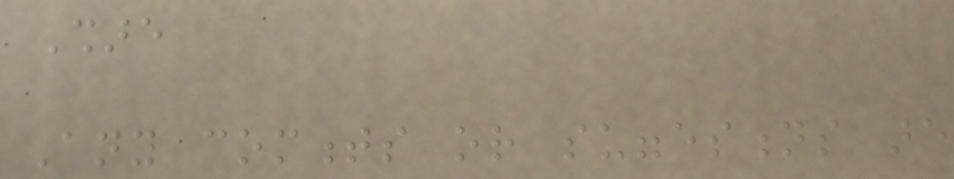Share
Any comments or suggestions are
